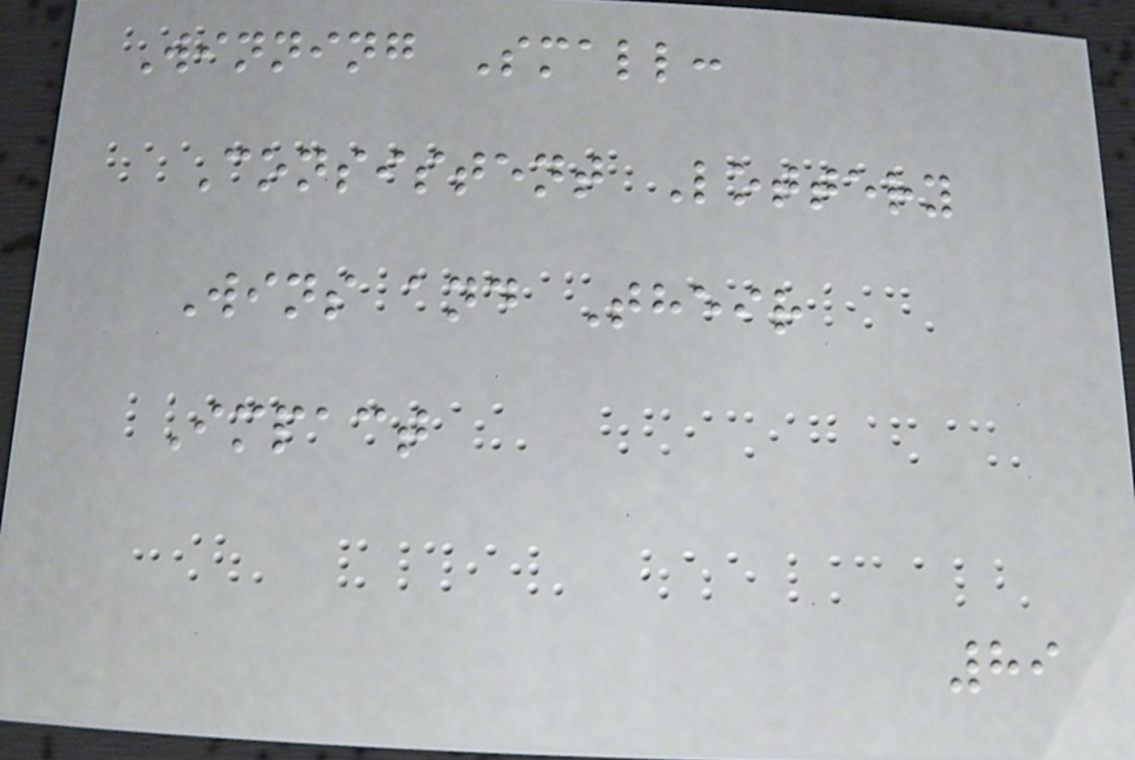Winning Small:
Consistent Lottery
Wins and Their
Impact
89
